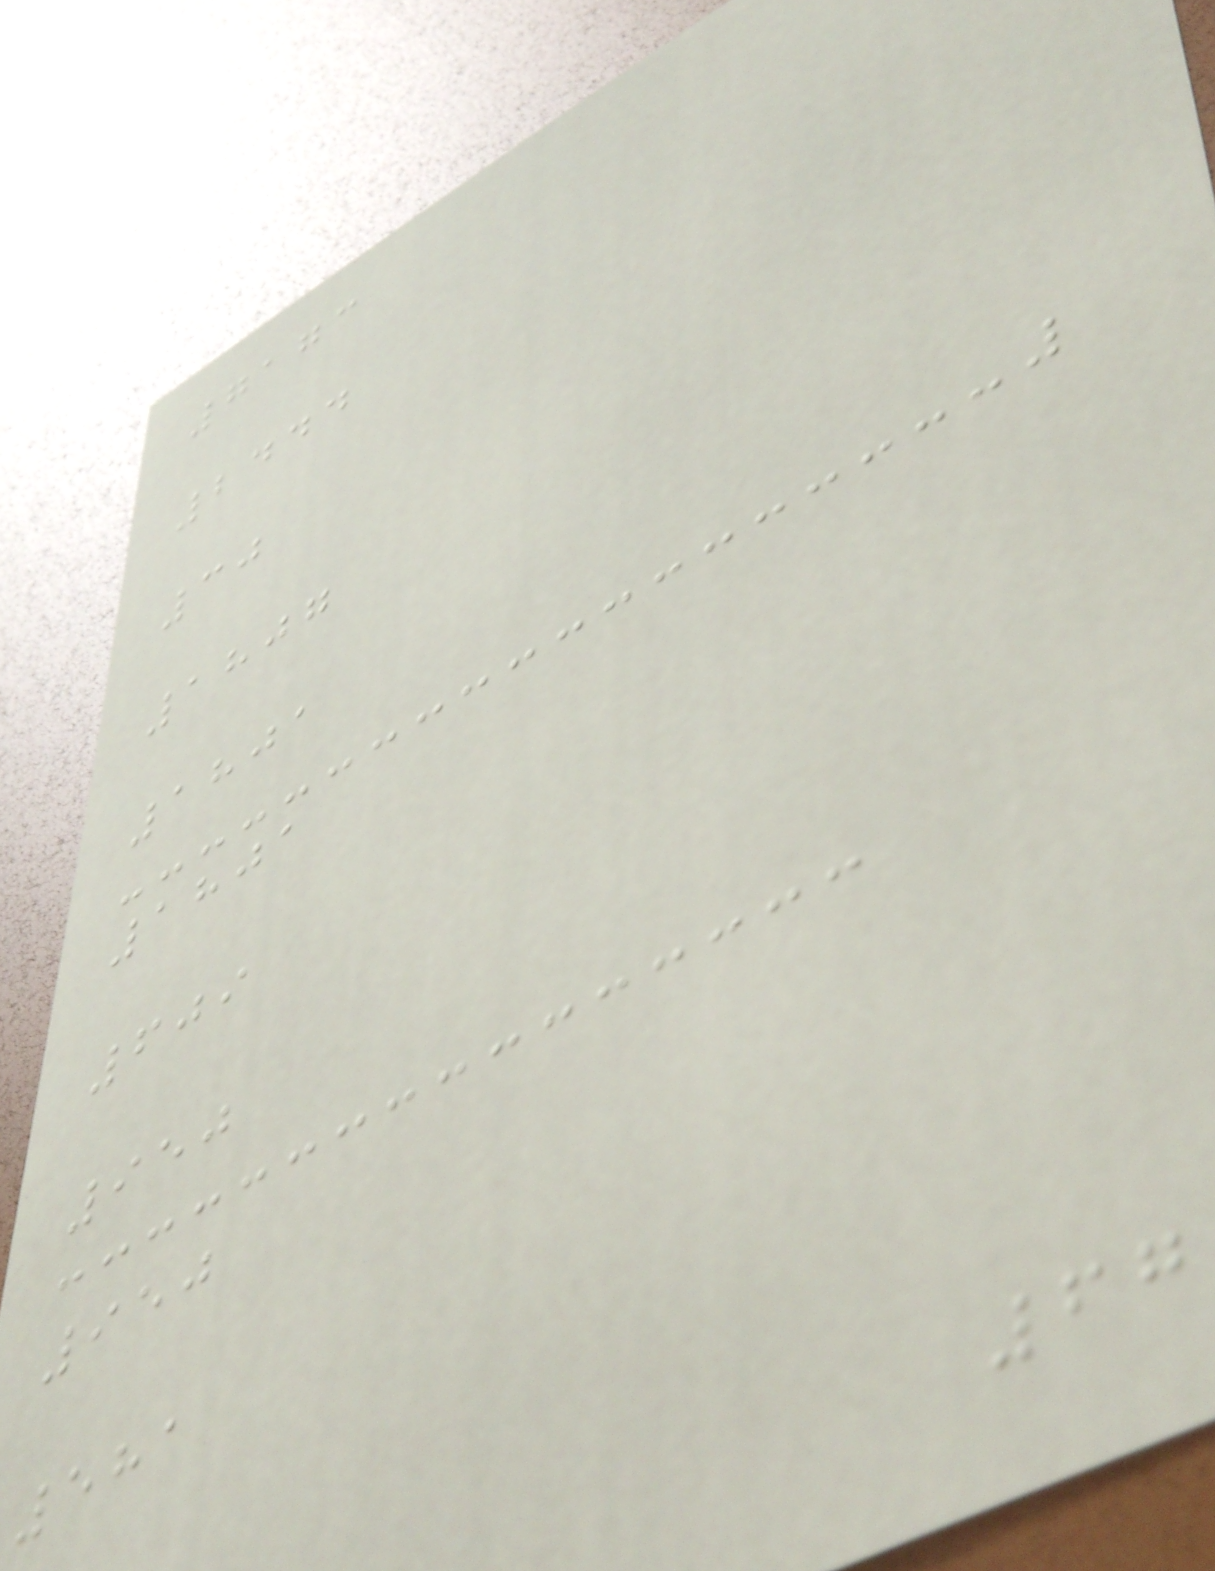7173
2444
30
1807
1801
1801
609
950
950
581
67
